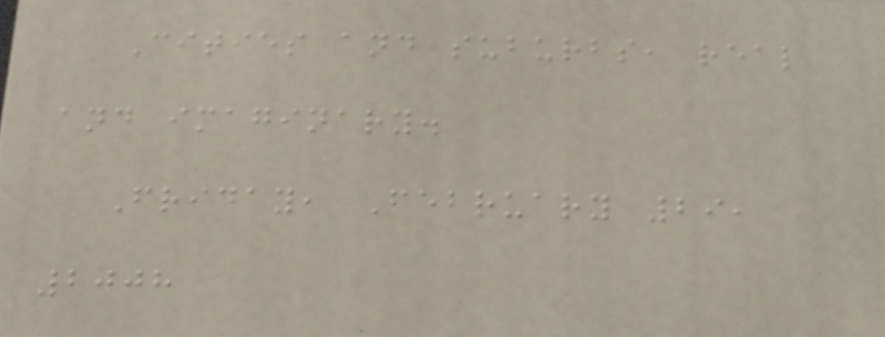Cities and suburbs, real
and imaginary.
Friday, February 29,
2008
